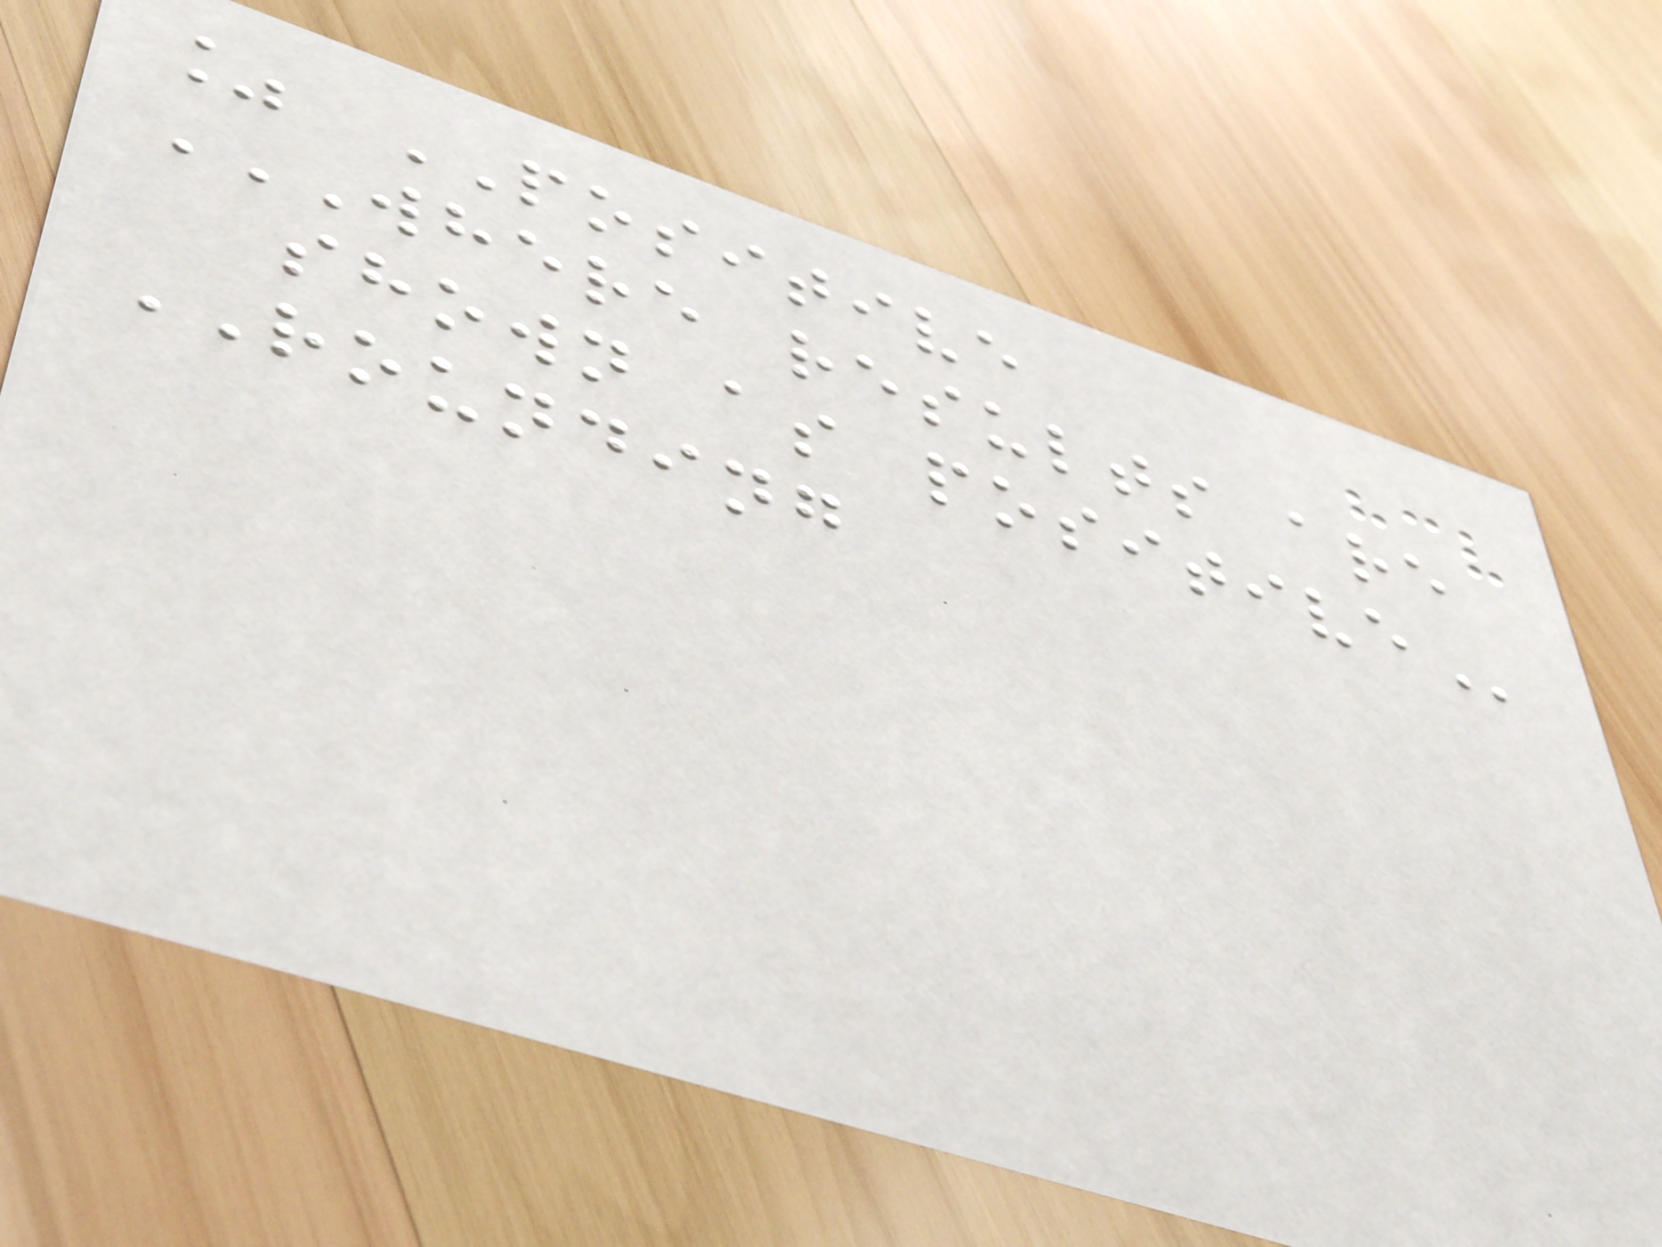% POSITIVE
WHERE RESULTS ARE
SHOWN AS POSITIVE
ROUNDING
